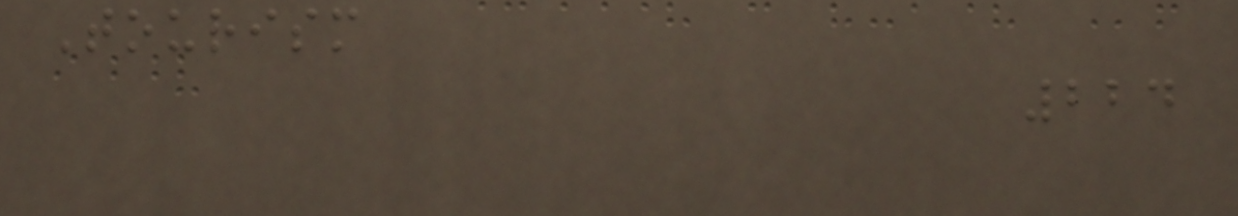Tourism
224
